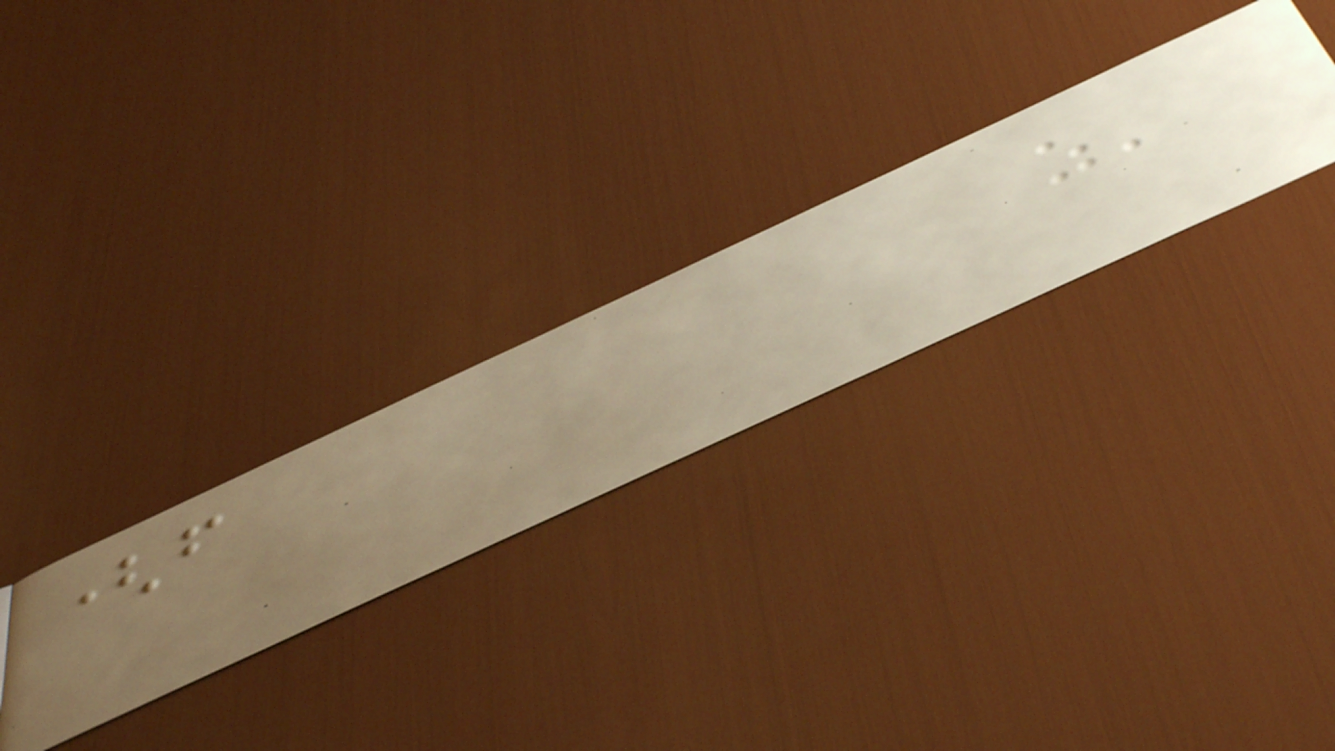(from
